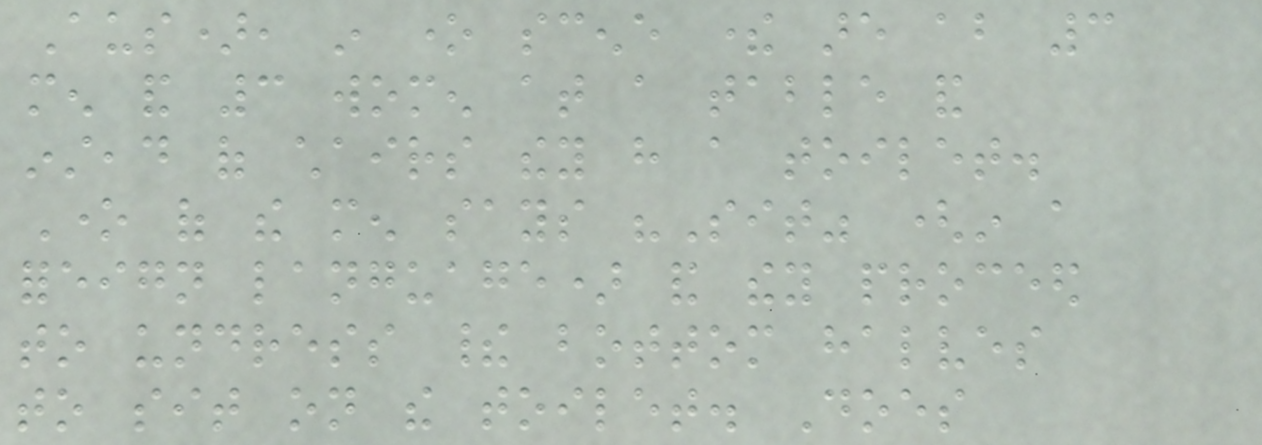Aus), in one scene there are about 3
men and 3 women at a table and
instead of chairs they have a toilet.
One of the men says "Sit" (in a
foreign language) and they proceed
to undress their bottom halves
to sit on the toilet. Does
